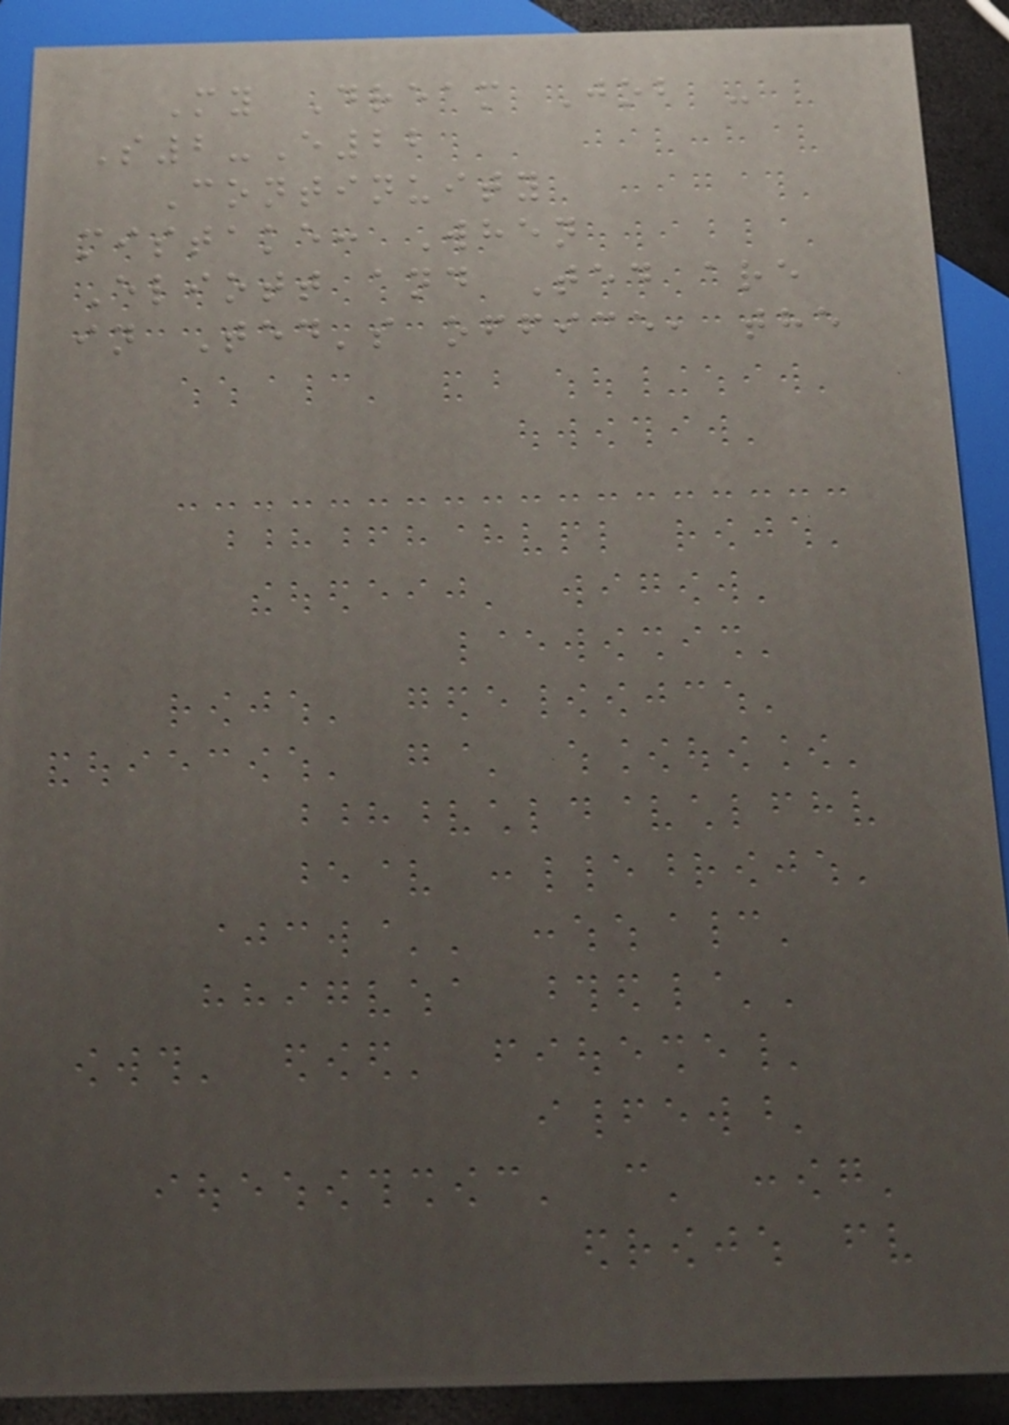My Dream Job -
S2-E22
Continuity
mistake: When
Eliott and Ted are
in Ted's office, the
